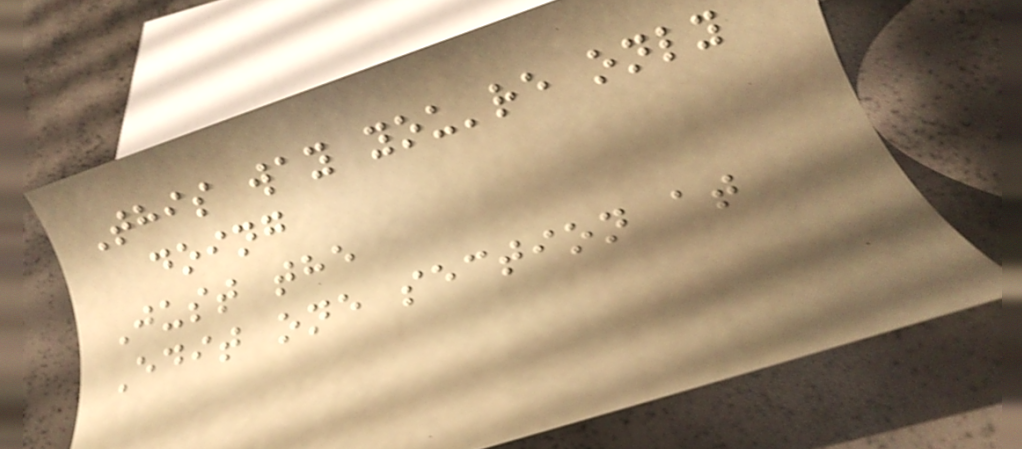This way you're only
doing
Just the
Edit one section at
